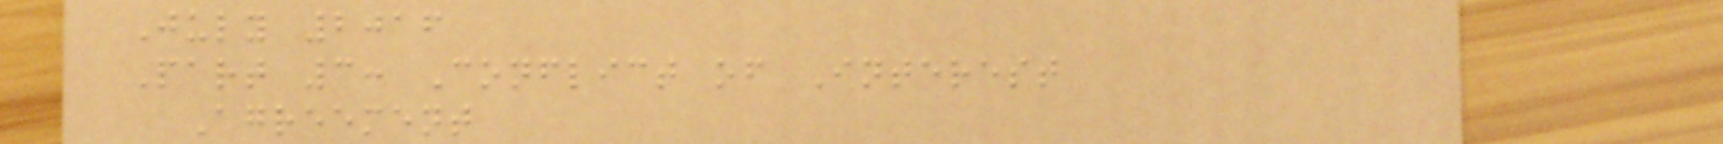July 2016
Part 3: Conflict of Interest
Agreement
